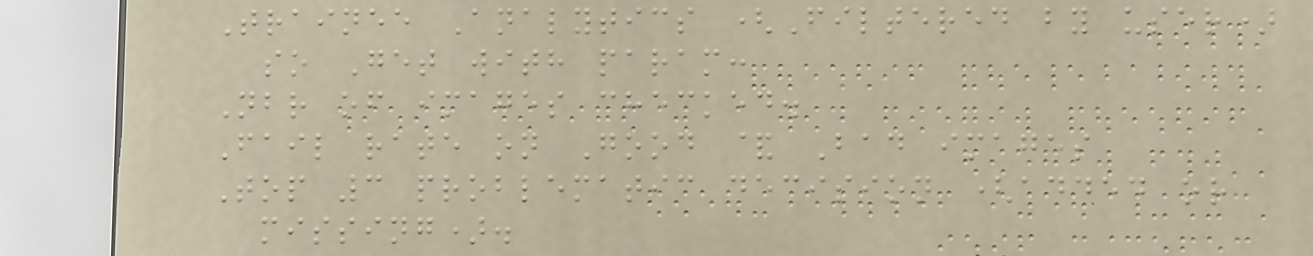Trainee Analytics (Filtered by user)
so Get with param:
Nbr of images checked.
Fail rate on Good & Bad images
Top 3 problematic decision (added or
missing).
